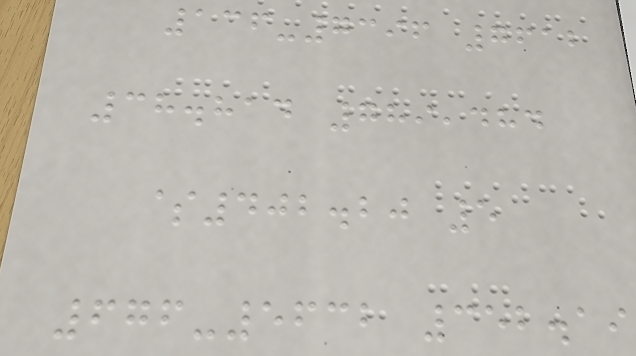136-7396 7612
38.814 789,484
$402.20 5
676-5632 352.19
